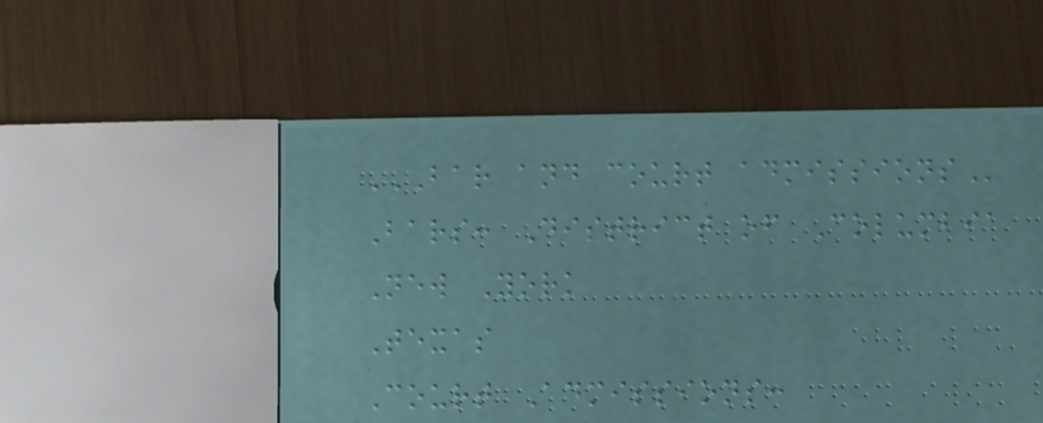BAR AND COURT ADMISSIONS
Bars: District of Columbia
New York
Texas
Court Admissions:
